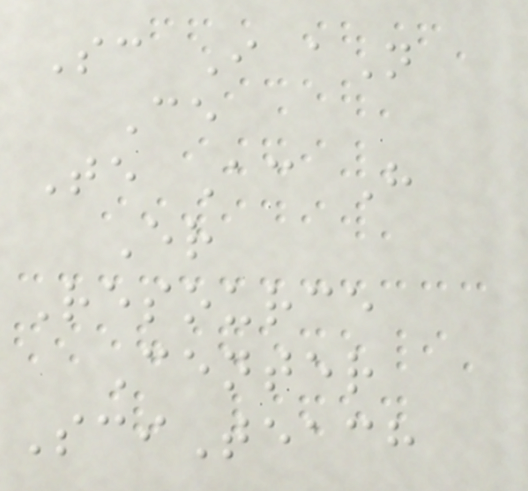Sc I aN
Ce
Te Ac H
Er
Resource
Center
SciTeach
